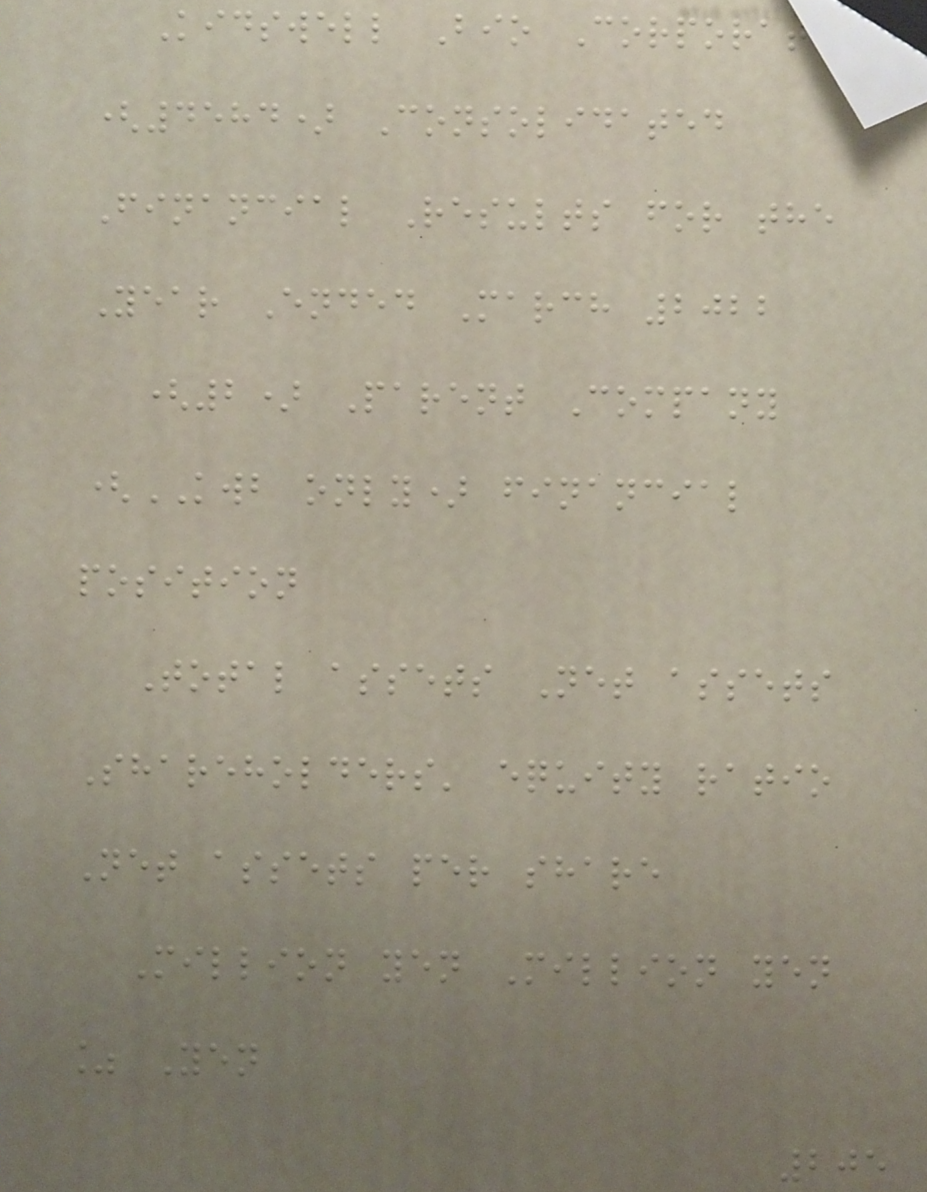Kidswell Bio Corporation
(4584) Consolidated
Financial Results for the
Year Ended March 2022
(2) Parent Company
(KWB only) financial
position
Total assets Net assets
Shareholders' equity ratio
Net assets per share
Million yen Million yen
% Yen
205
